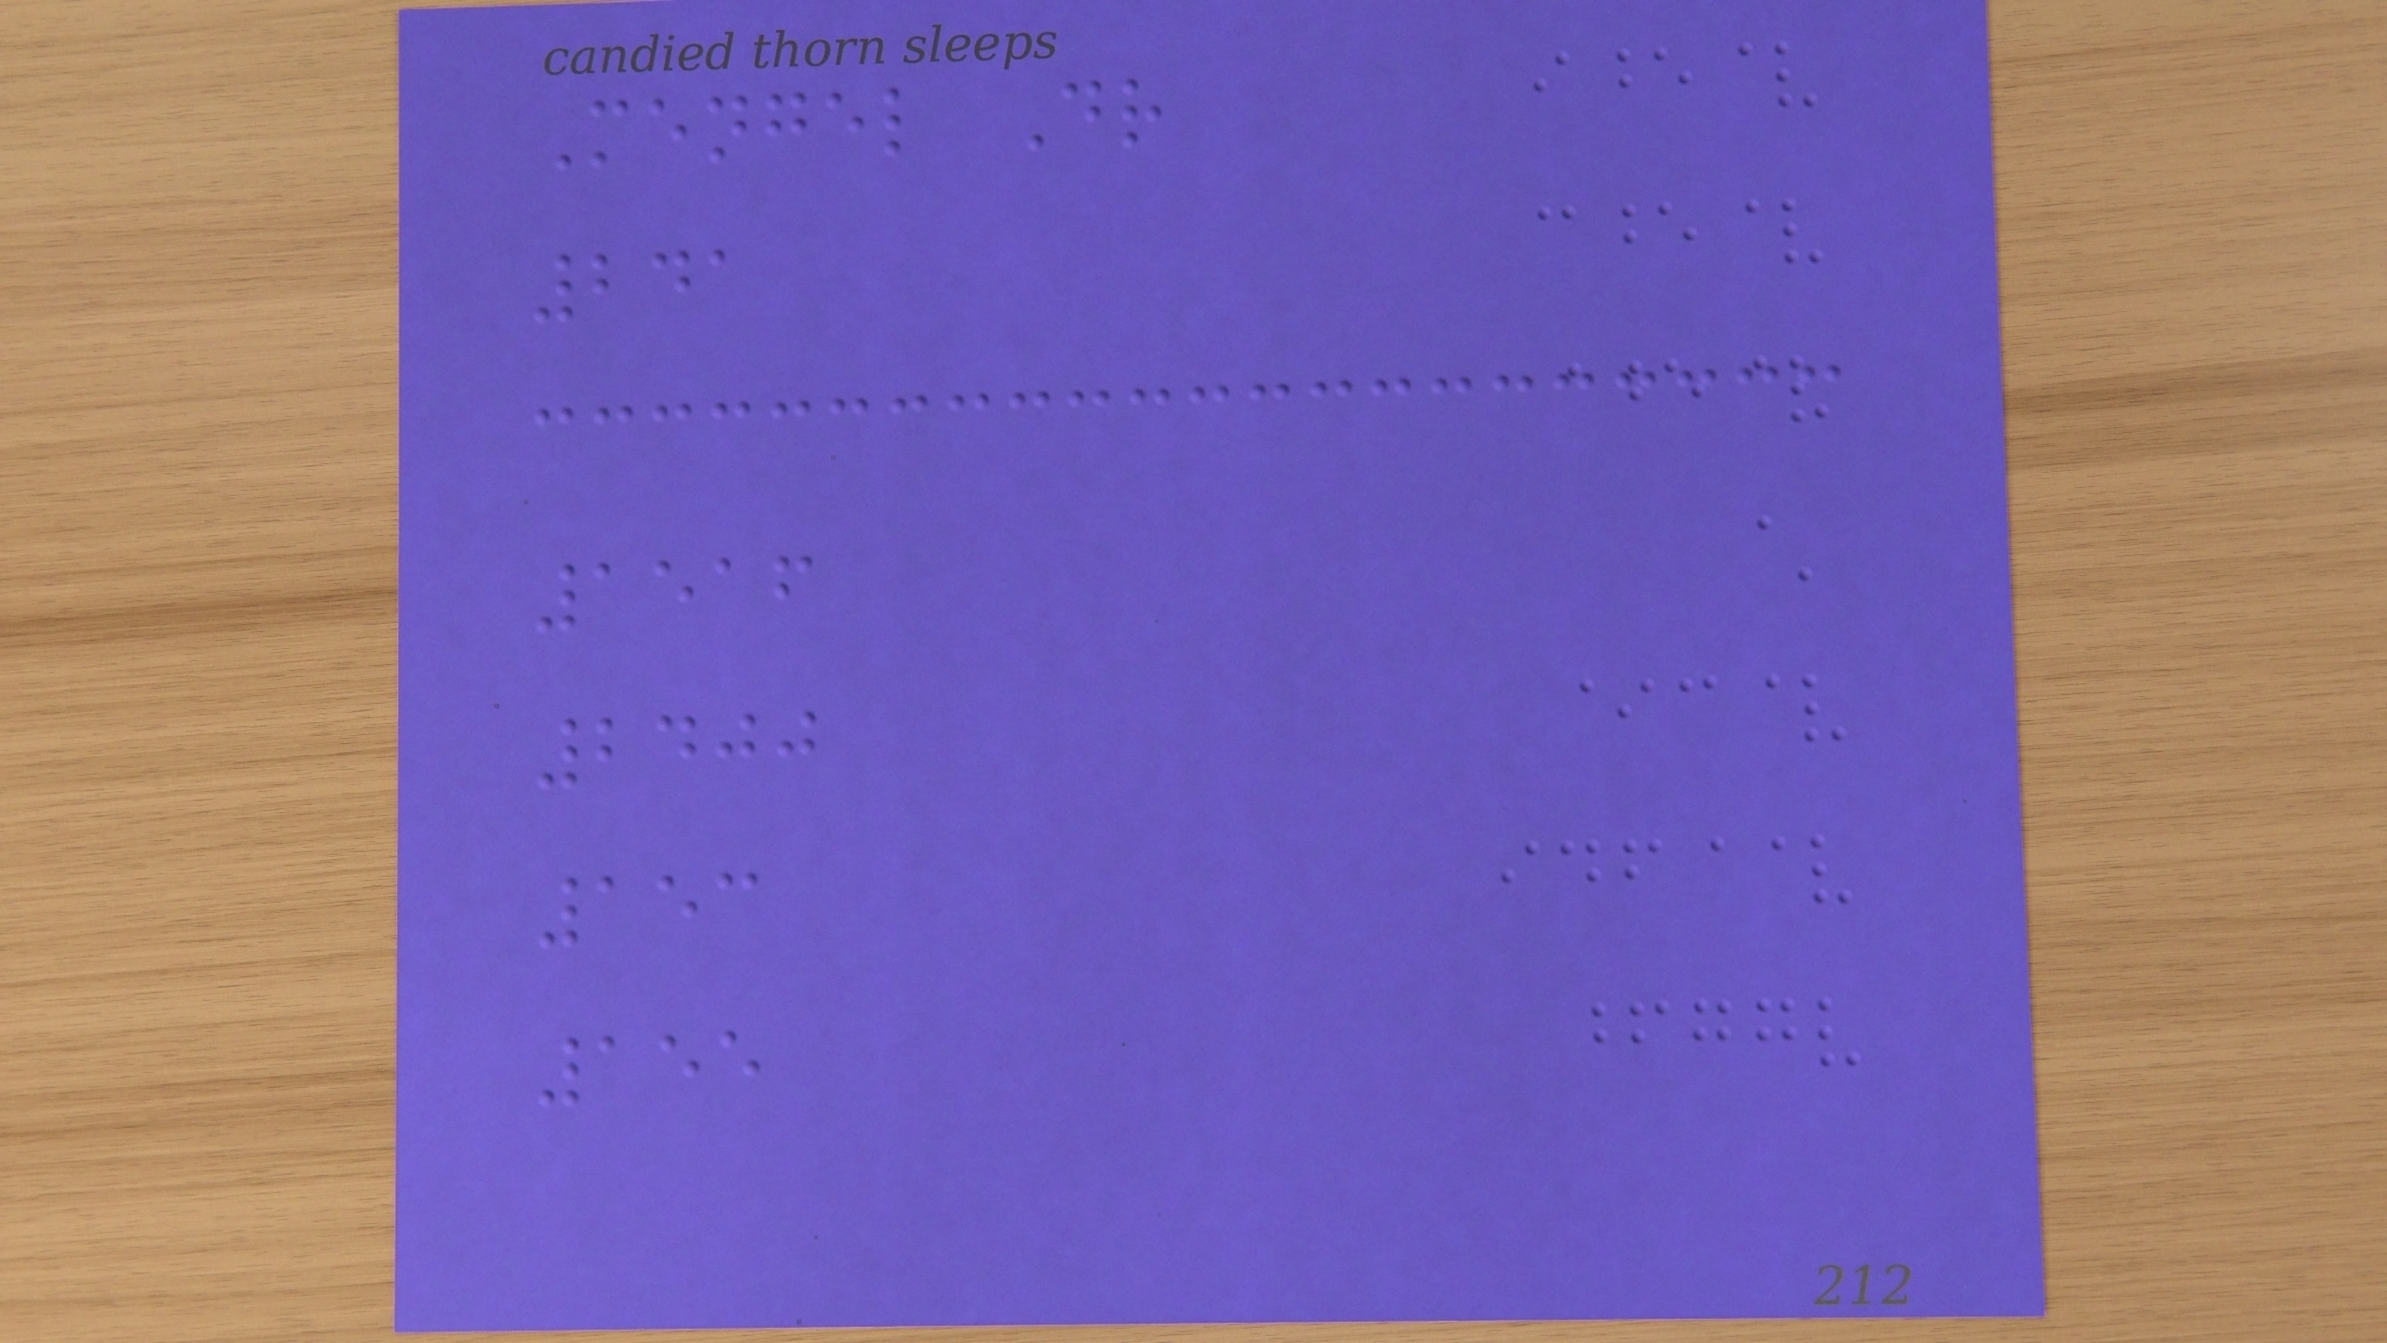Mengel Dr
241
1516
2400
153
155
